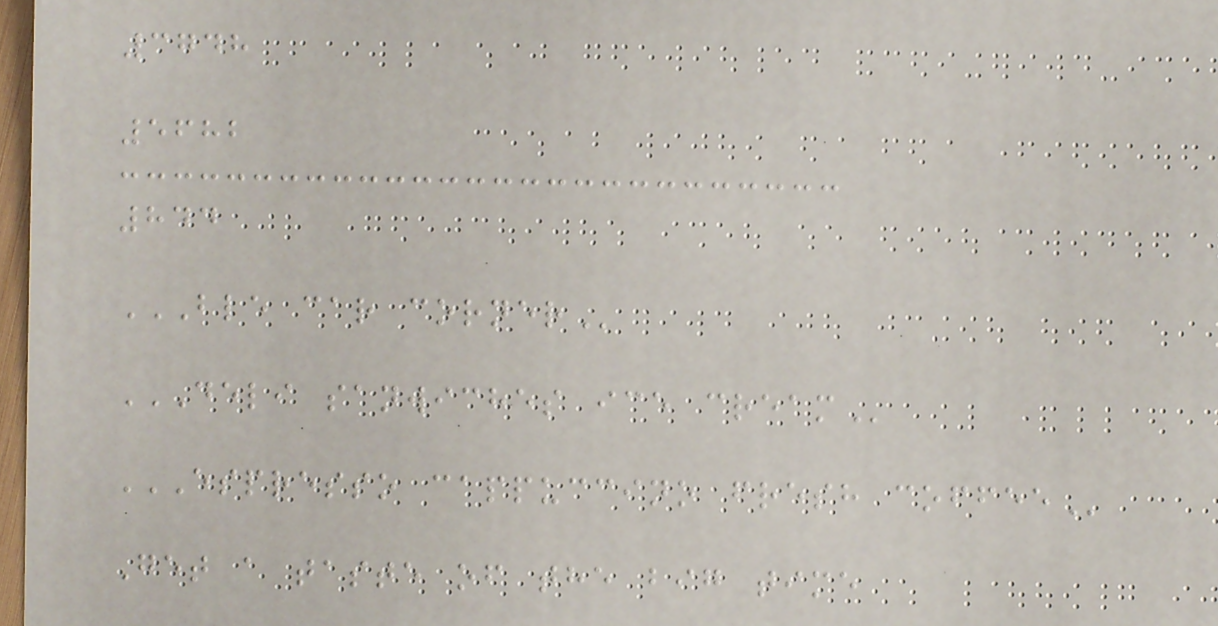3748
5682
844
BLE CAR CORNER
DELI SANWICHES ICE CREAM
ESPRESSO CAPPUCCINO FRESH COFFEE
Get a taste of the big time
